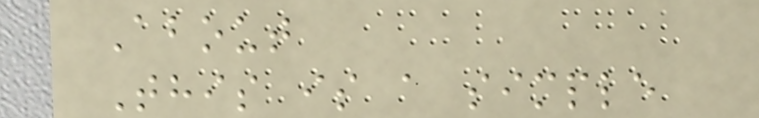About
This is a simple
